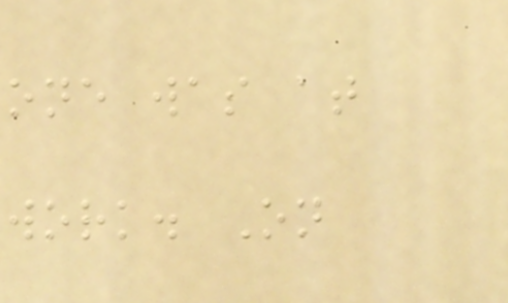one was at
work. On
